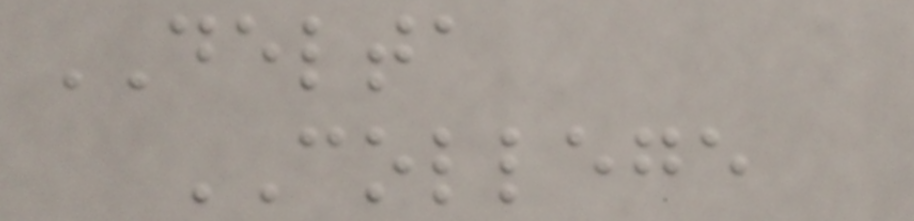DELTA
COLLEGE
